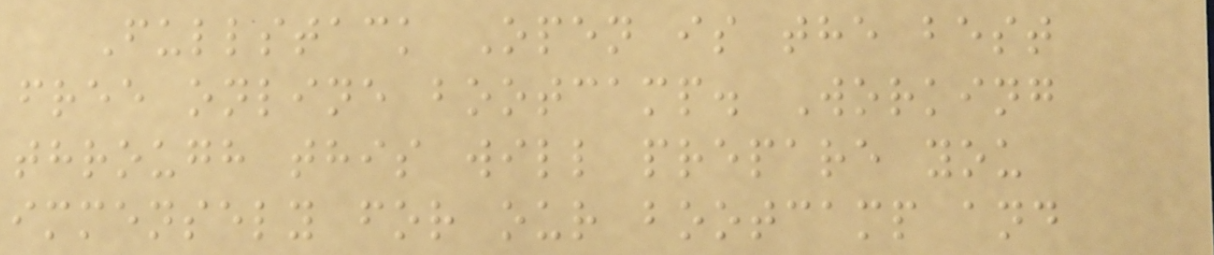Fullstack Open is the best
free online bootcamp. Working
through this will prepare you
immensely for our bootcamp and
